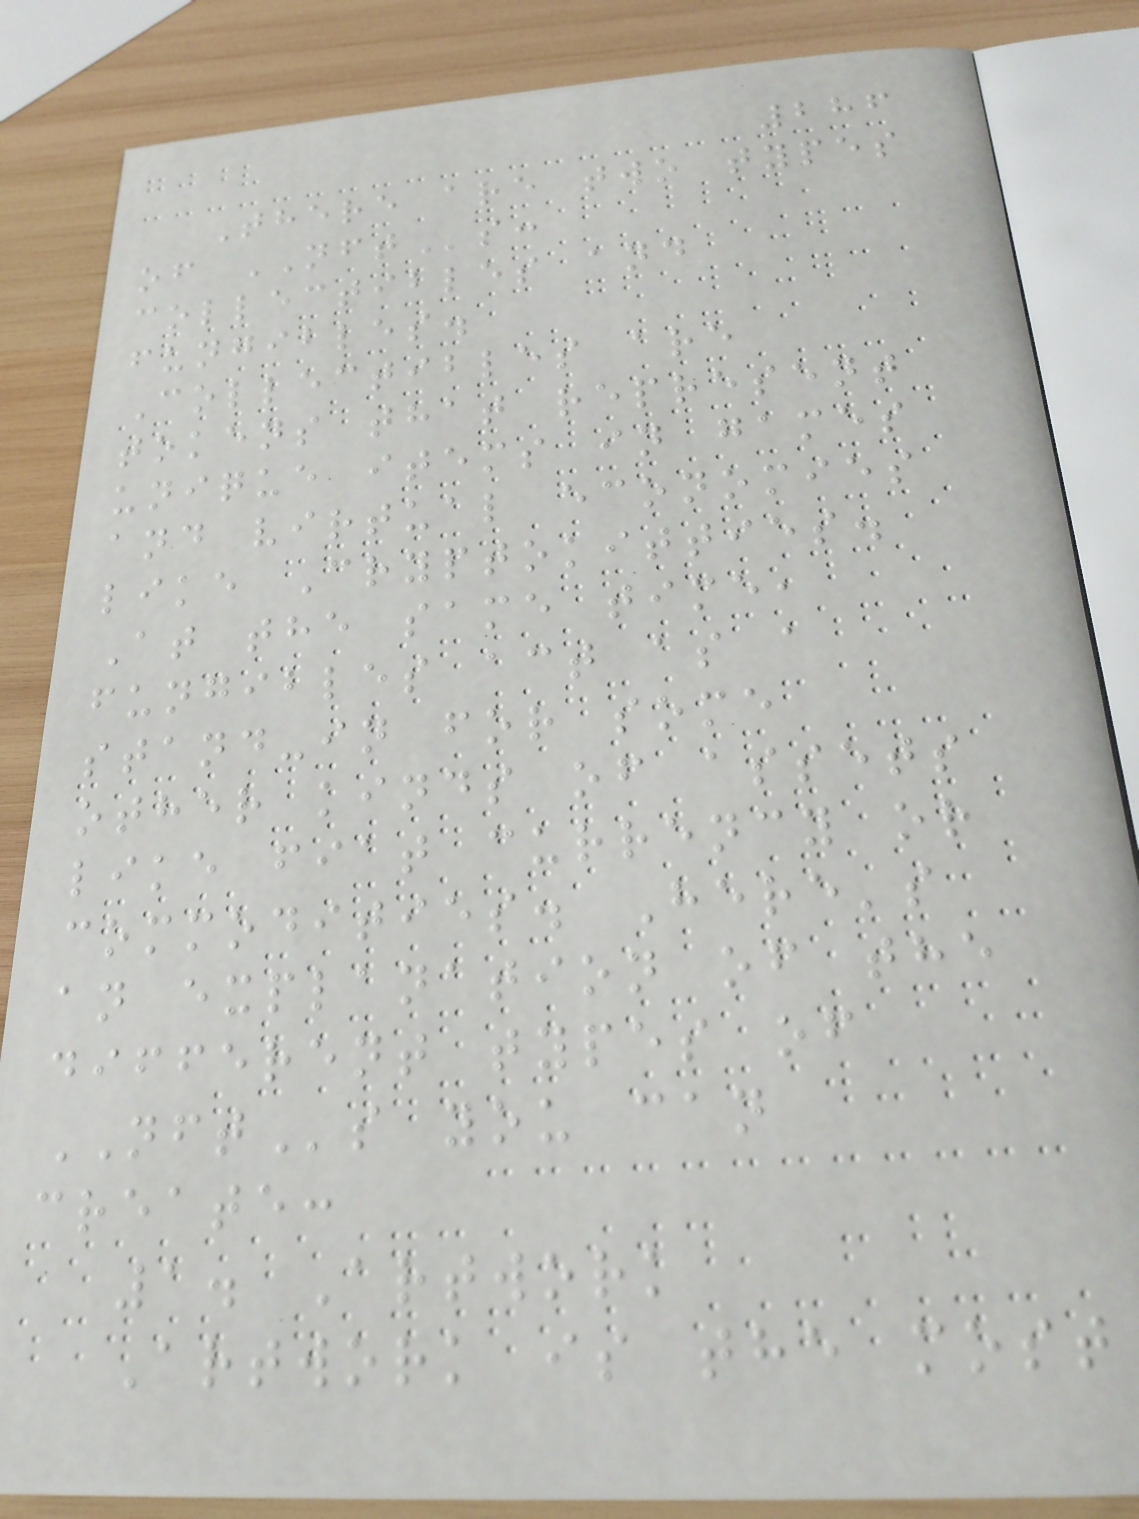286
There are two types
of NFTs:
collectibles and
fungibles.
Collectibles are
tokens that represent
unique items in games
and virtual economies
like Cryptokitties.
At the same time,
fungibles act as a
stand-in for some
other kinds of assets
like fiat currency or
commodities. Here's
an explanation of the
different types of
NFTs you can
create:
1. Artwork
Artwork is the most
